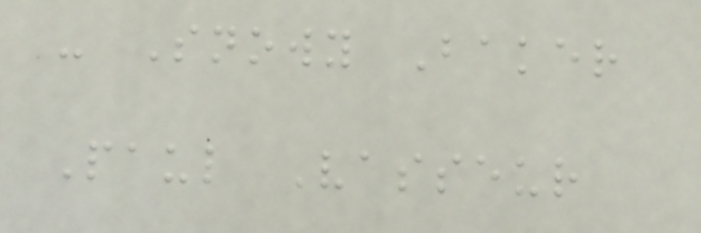- Snowy Baker
Paul Vasseur
